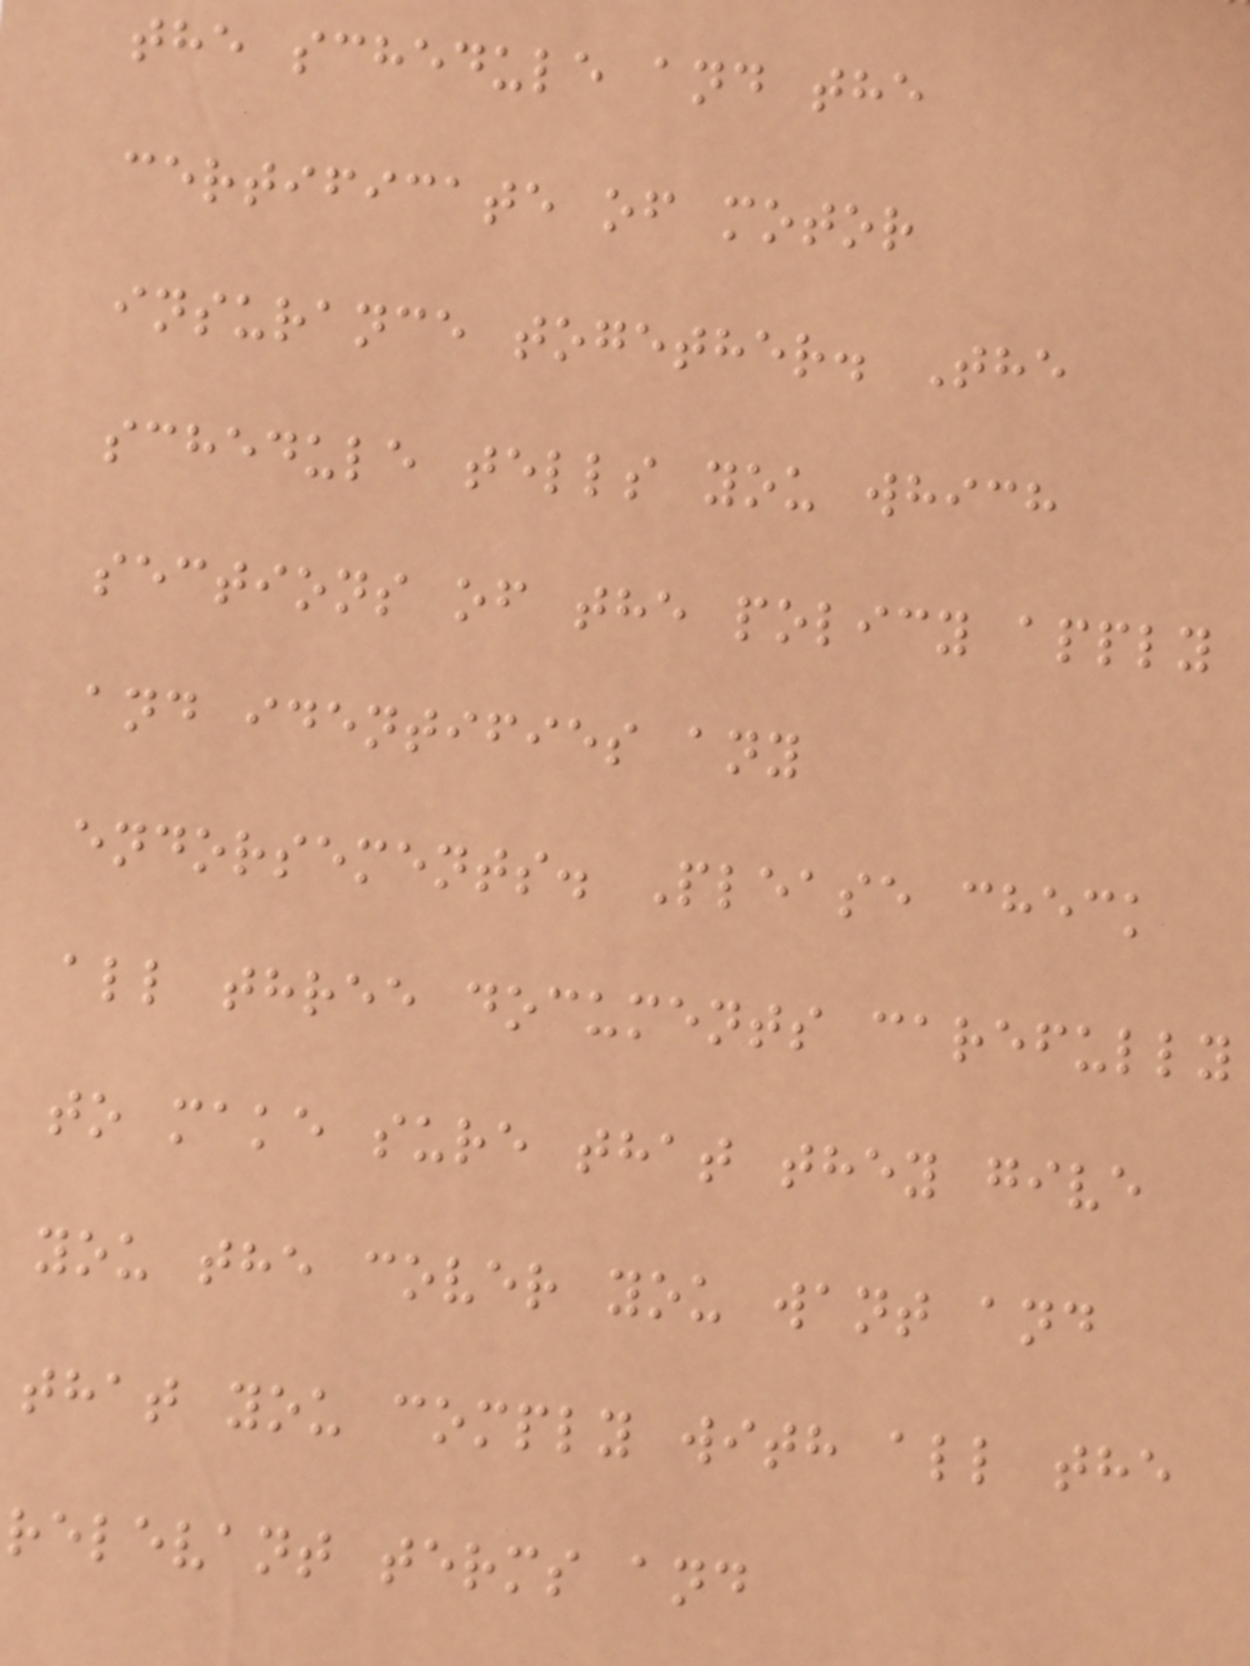the schedule and the
certificate of motor
insurance together. The
schedule tells you which
sections of the policy apply
and identifies any
endorsements. Please check
all three documents carefully
to make sure that they give
you the cover you want and
that you comply with all the
relevant terms and
